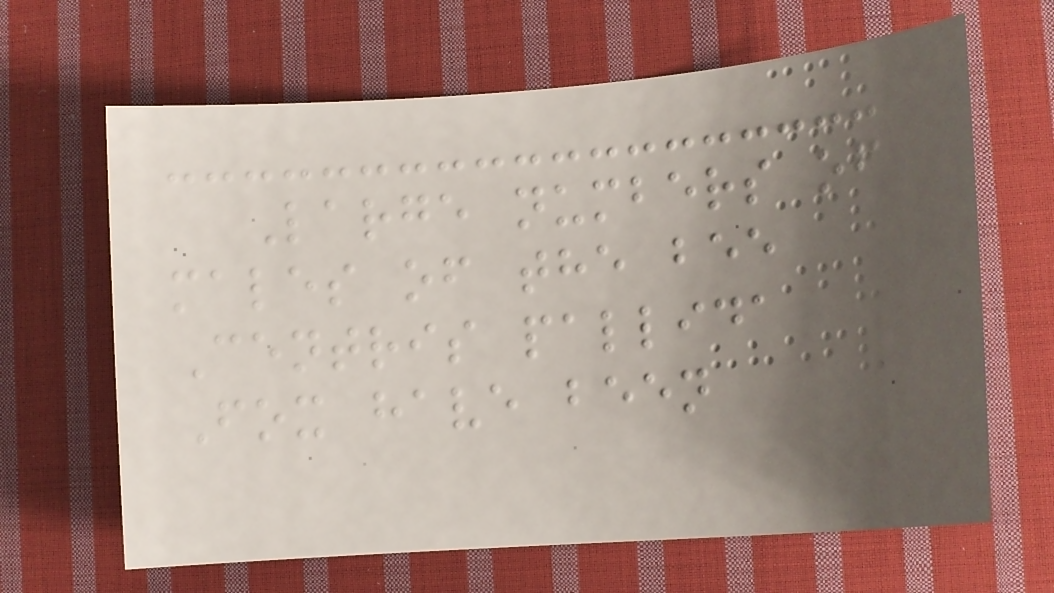Large numbers of
males of the bee
Centris pallida
Fox have been
